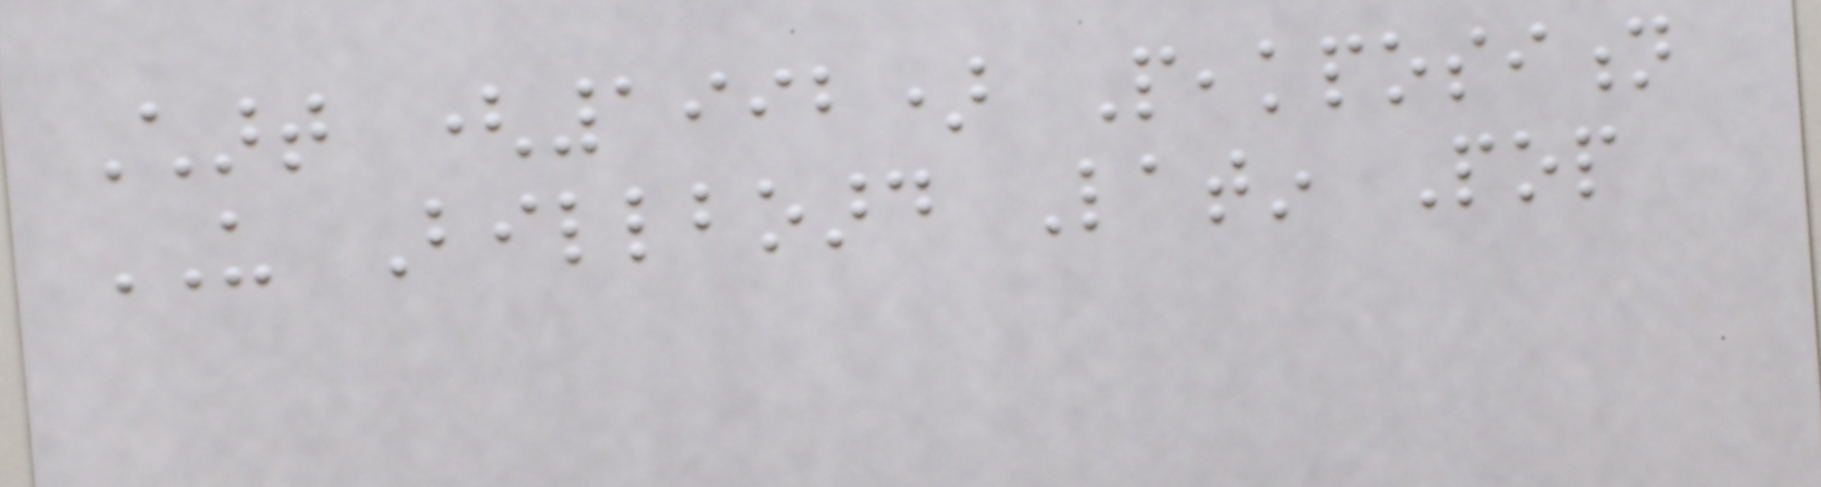Chart (1992) Peakposition
US Billboard Latin Pop
